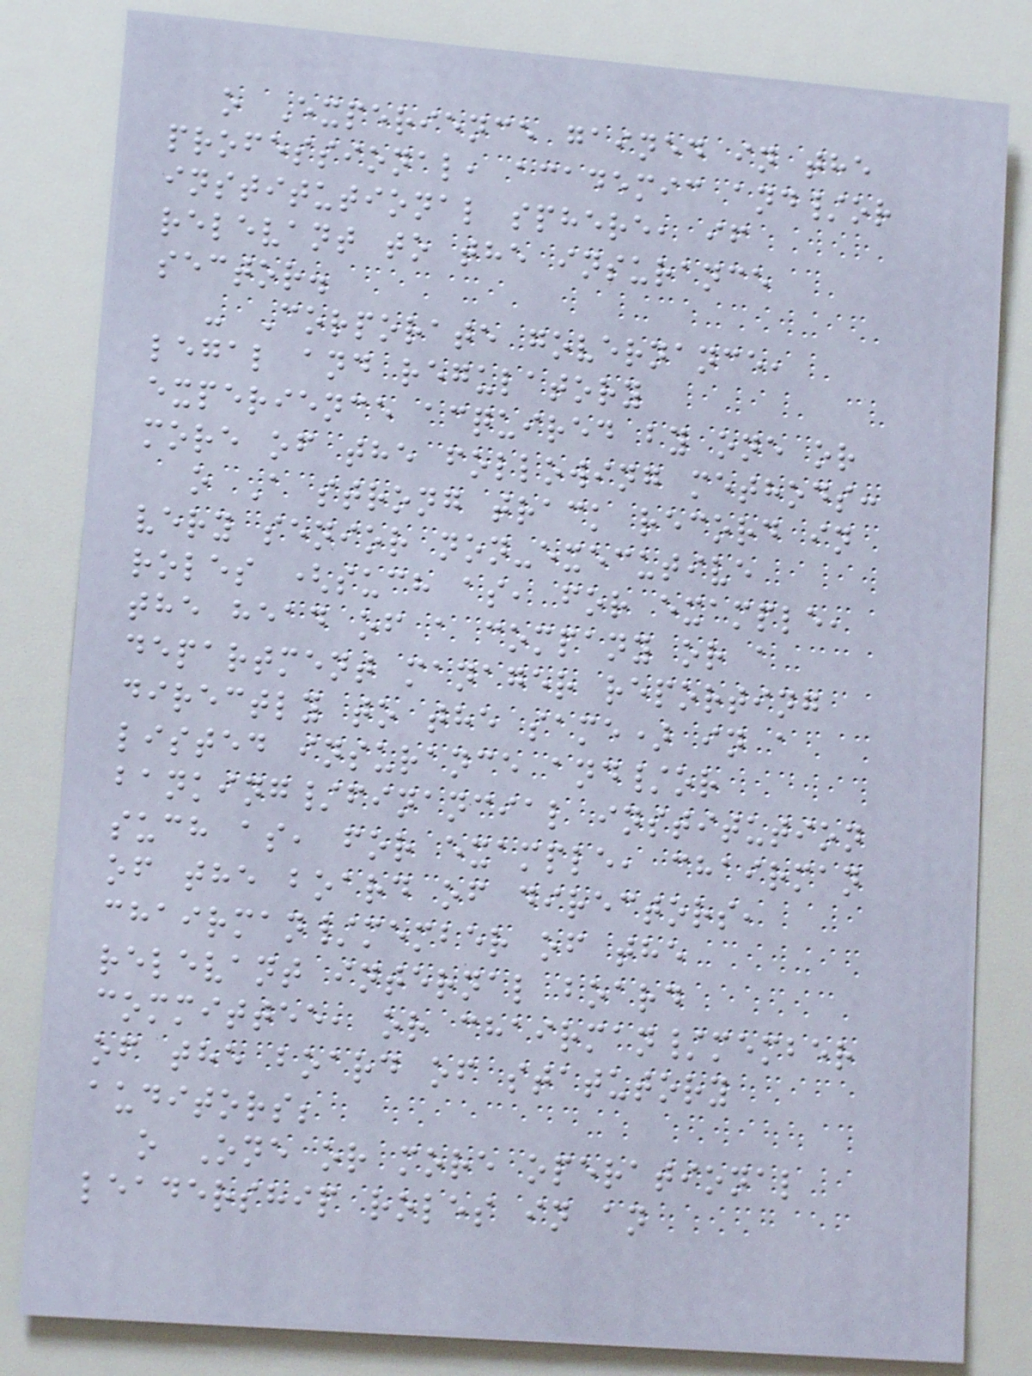o Experience gained in the
professional, academic and/or
institutional sphere, if
relevant to the insurance
sector.
- Corporate governance,
legal and regulatory
experience acquired by one or
more of the following methods:
o A strong track record in
very senior non-executive
roles (such as, for example,
the head of a company or a
department manager reporting
directly to the same) in a
listed insurance and/or
banking/financial institution
such as, for example, chairman
of the board of directors,
chairman/member of the
relevant internal board
committee, or chairman/member
of the board of statutory
auditors;
o One or more operational
leadership roles in an
